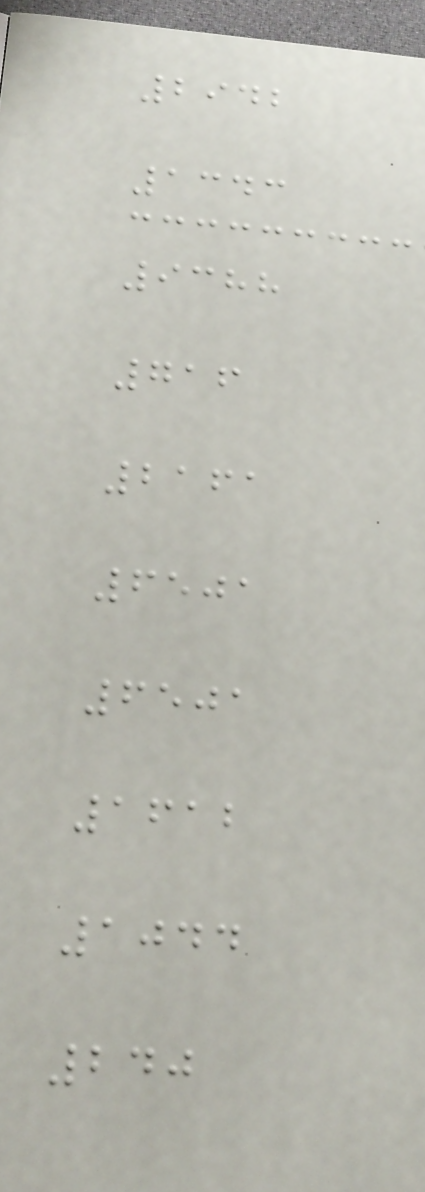2942
1343
9388
716
2161
6501
6501
1612
1044
240
